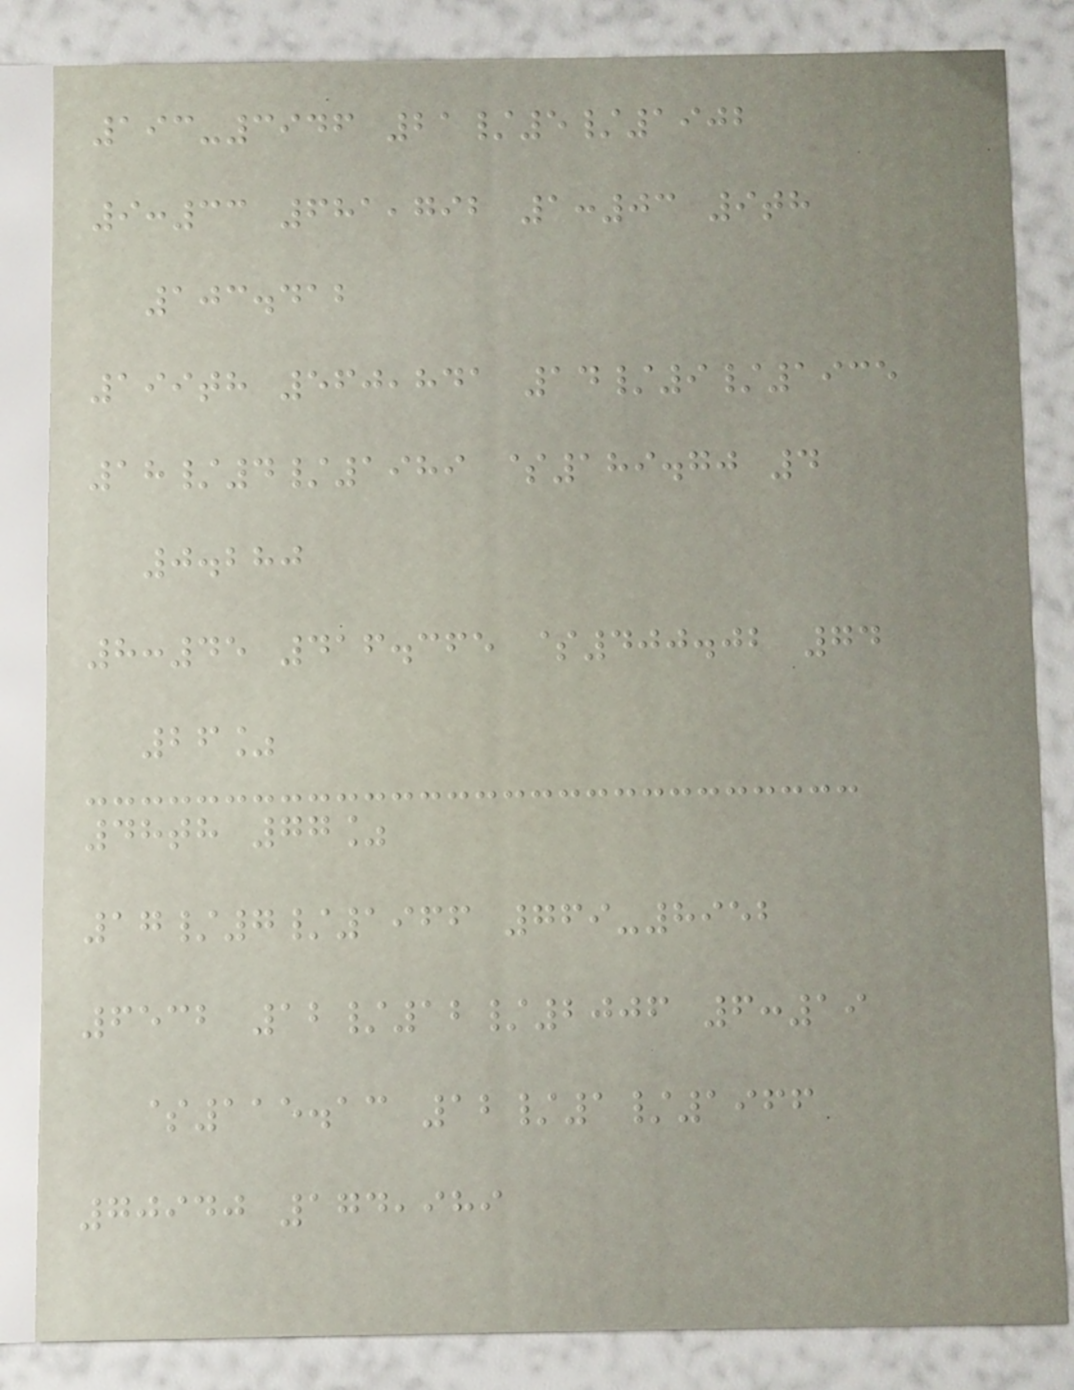193-3946 21/5/1902
9:33 681,792 1:03 9th
103.412
199th 560,841 14/9/1935
18/4/1989 $189.70 4
0.280
8:45 416.365 $400.02 74
26%
48th 77%
17/7/1966 769-8952
6532 12/12/2006 6:19
$115.13 12/1/1966
70940 174,989
